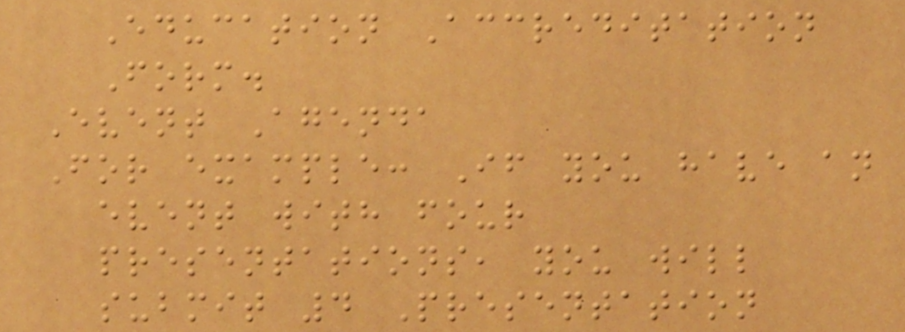Education Accreditation
Form.
Event Agenda
For example: If you have an
event with four
presentations, you will
submit 4 Presentation
